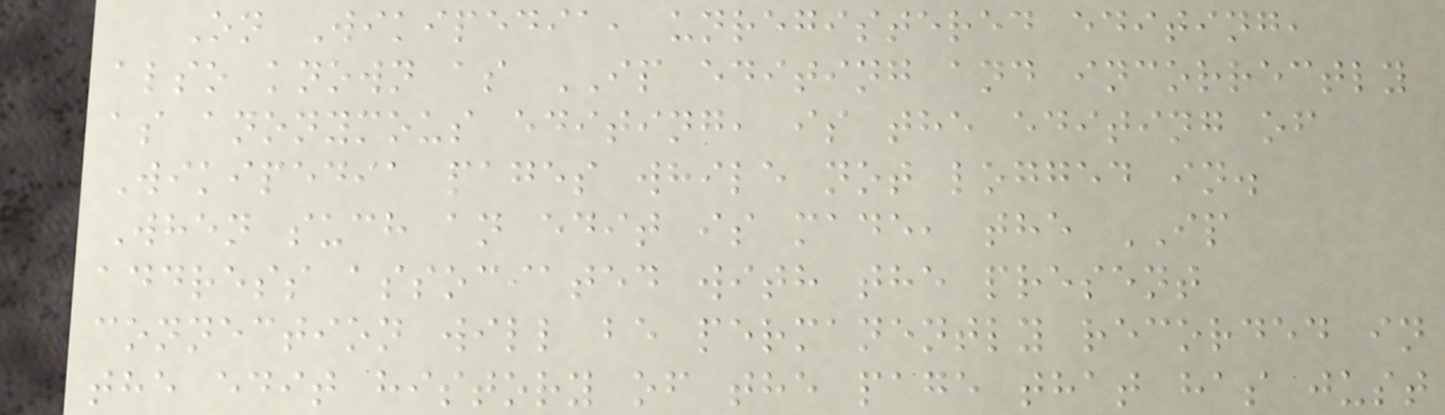On Wikipedia, unregistered editing,
also known as IP editing and incorrectly
as anonymous editing, is the editing of
Wikipedia pages while not logged in.
When such an edit is made, the IP
address associated with the present
connection will be permanently recorded in
the edit history of the page that has just
